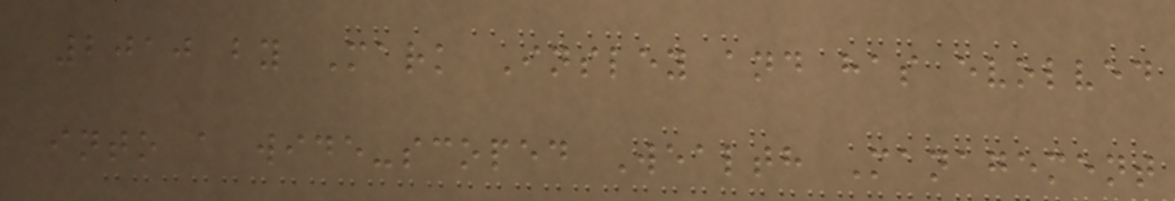2010 by Mark Insley and has evolved
into a wide-scoped Wealth Management
